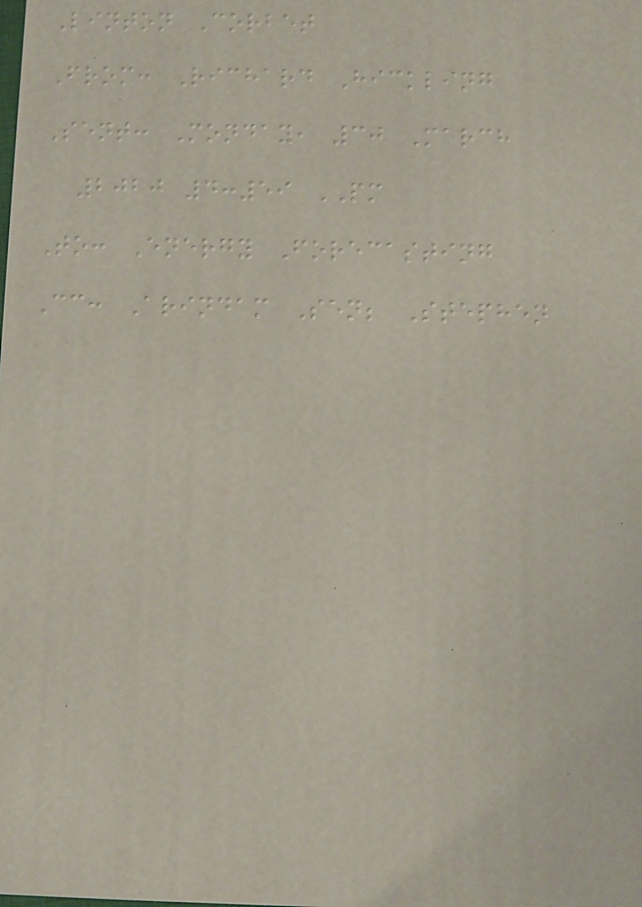Linton Corbet
From: Richard Hickling
Sent: Monday, 30 March
2020 4:59 PM
To: Energy Forecasting
Cc: Arindam Sen; Stephen
